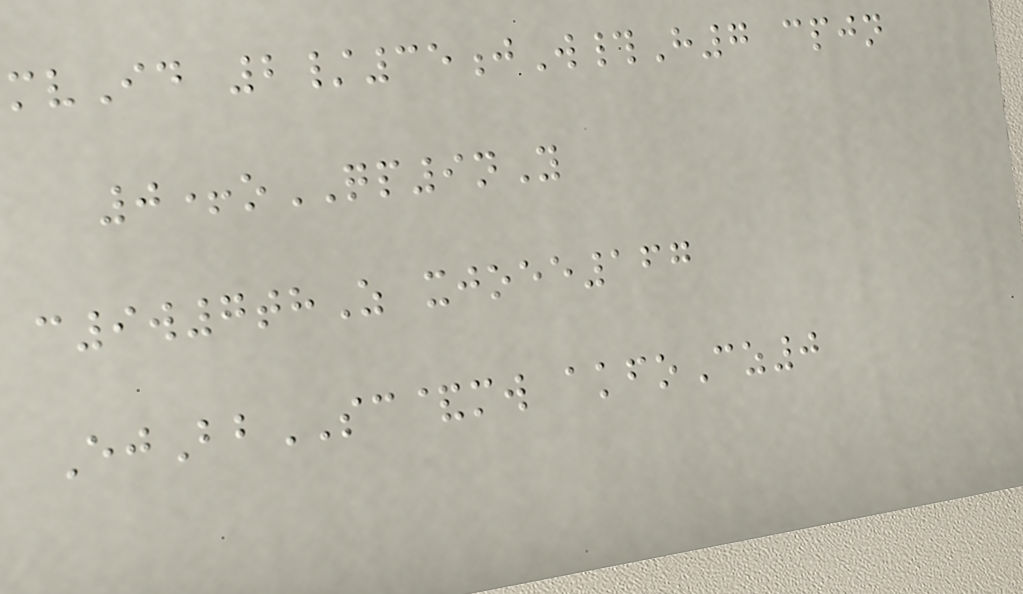mvId 2/35jW#H7 cpjn
0+oQP9nY
c9w7thZ xjoee167
EjBbSC&mw akfoCz0
